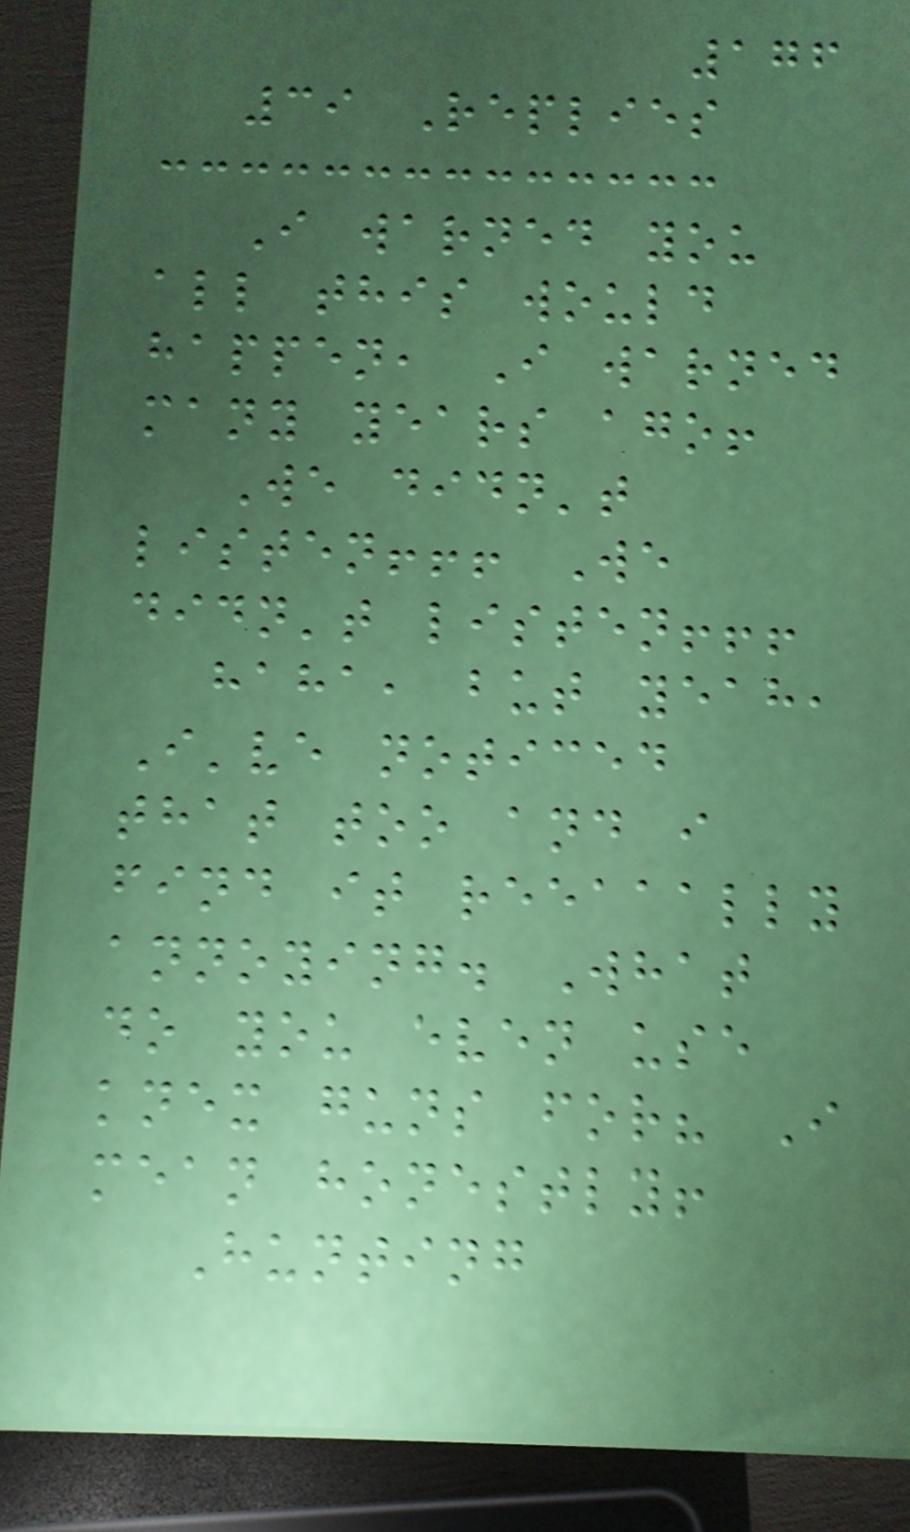176
39 Replies
I warned you
all this would
happen, I warned
many years ago!
We didn't
listen!!! We
didn't listen!!!
haha, but yeah,
I've noticed
that too and i
find it reeaaally
annoying. What
do you even use
knex guns for? I
mean honestly!
Hunting
